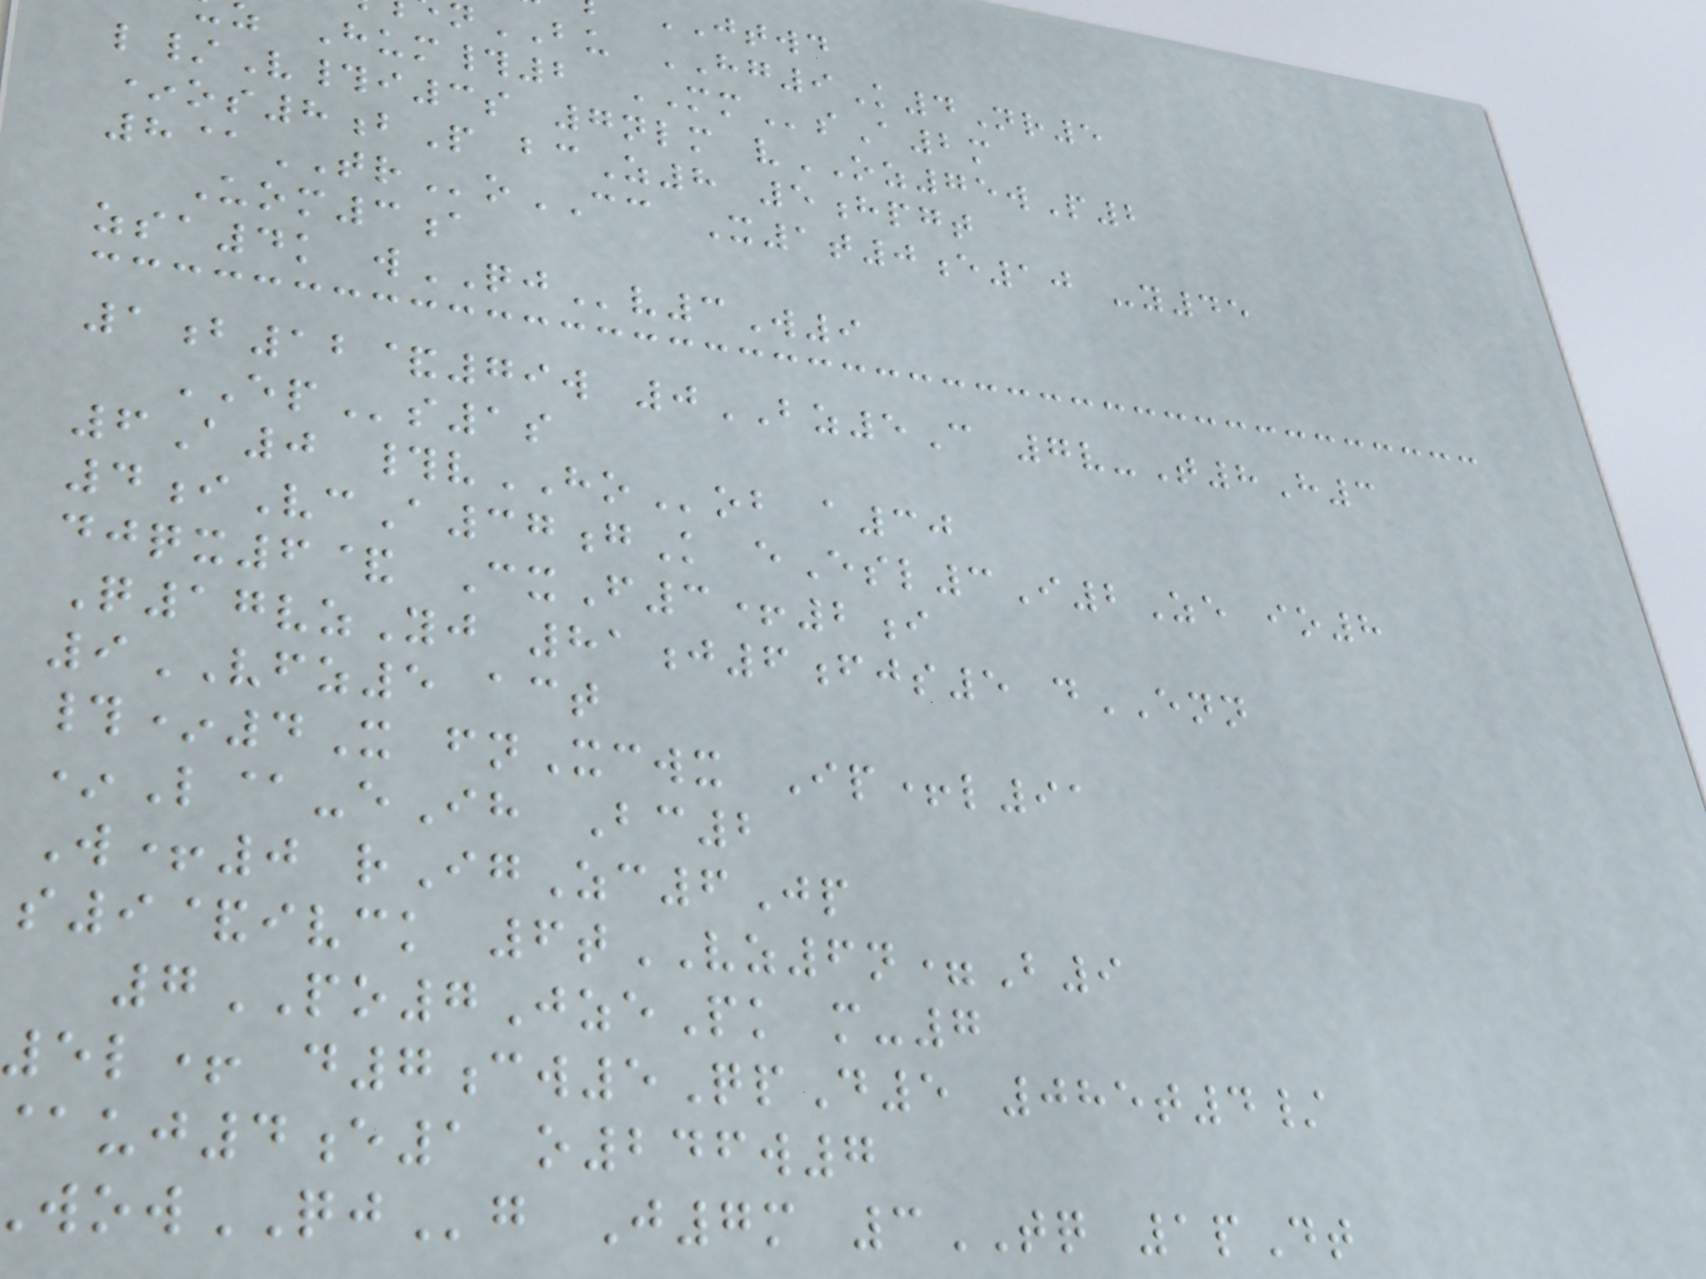JTWD
BU HG9K4Nr5
Hum#2 MMsA2m
l/V#i3s 7nlm vOZ75wP2
*os8bP bcZ8 5hpgt
8@TRoCC X1t0e10 -y45
Uom3a
zsa4k wQJv3W9
1b12&79w 0BZ5C 7v-T8H3
EPs1s
6A0 #vHOob a30
4iVcA37gK eEsl3I2Ze io8
djqx6& CxF3+2i
Q17vzYj 81j6fjs5 dENN
9VFZ5 act
#*4X fnXcwx Ip+l91
*L@-eIh Bc2
W+0 rIgZc6Jp
s9&ivck 6tVZ6n=B9
7PO7JzePk m-7
5l+ d7cw5QpD5 085t4/
uj4e1 o246w7
owQJg J7m 3TQ 1pDt
